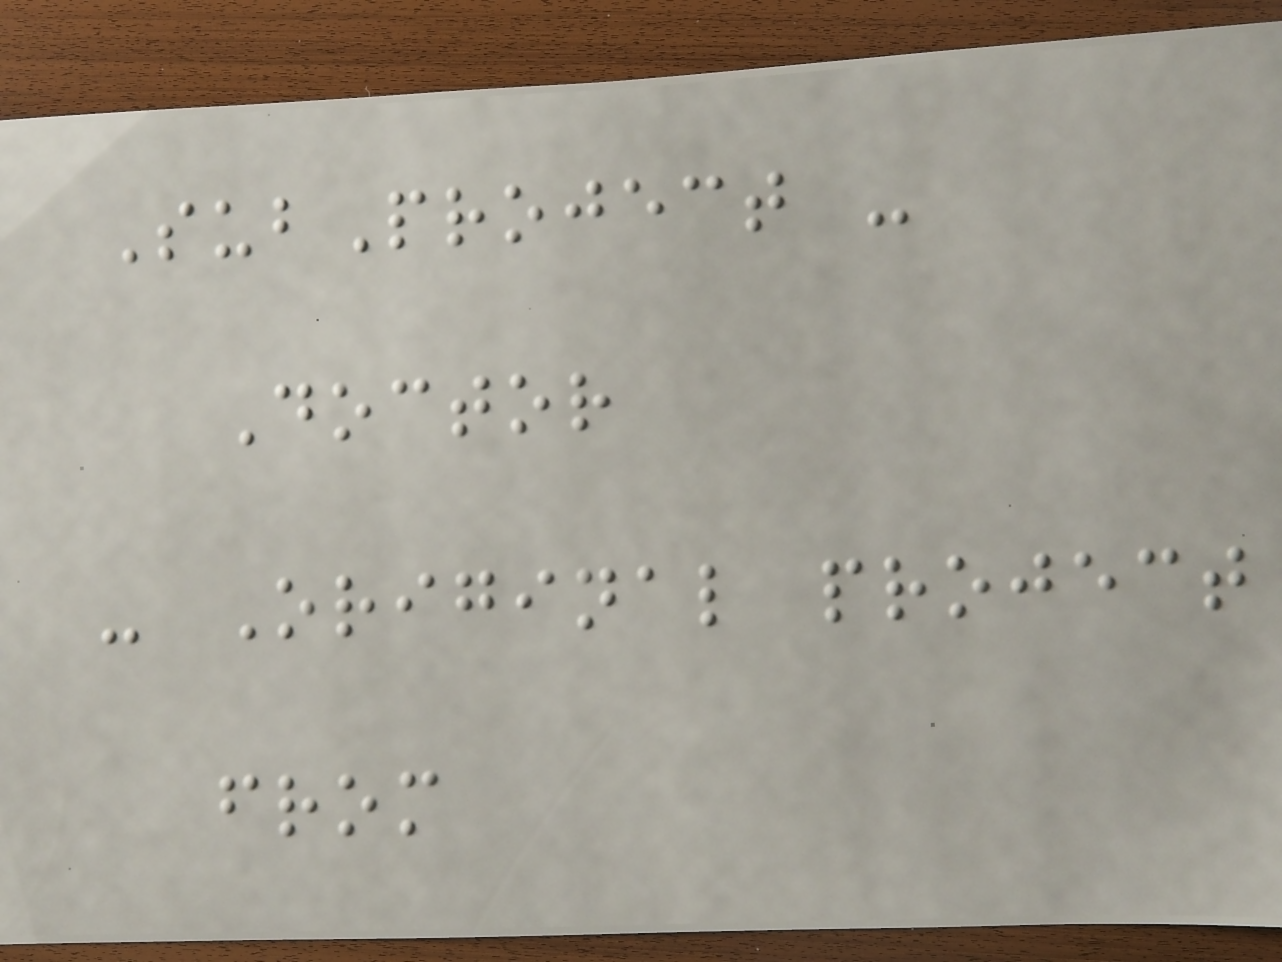SubProject -
Doctor
- Original project
from
